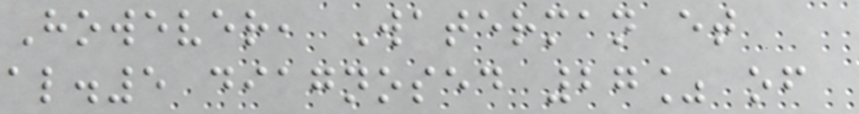However, Waterman et
al.5 diagnosed 27% of
